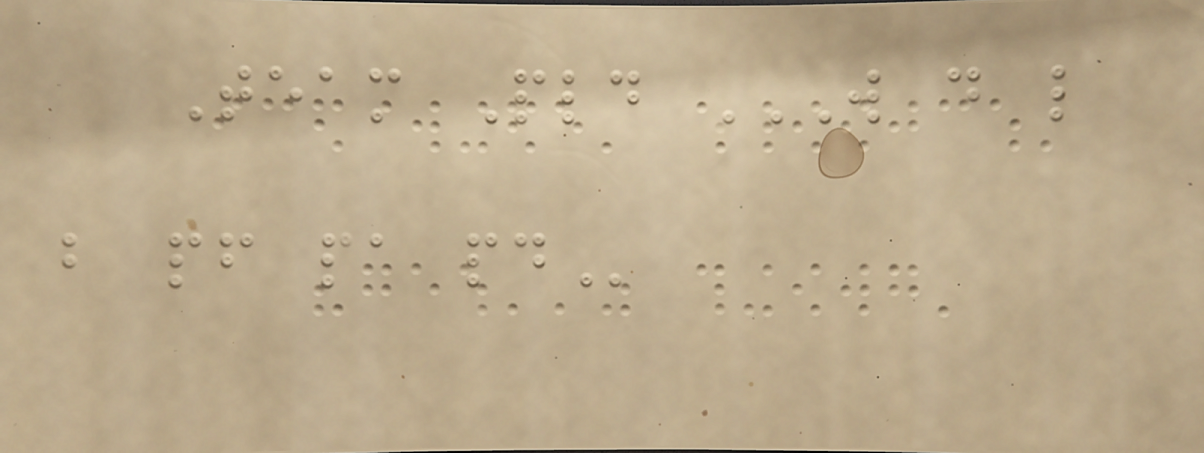Team Pld W D L
B PF PA PD
